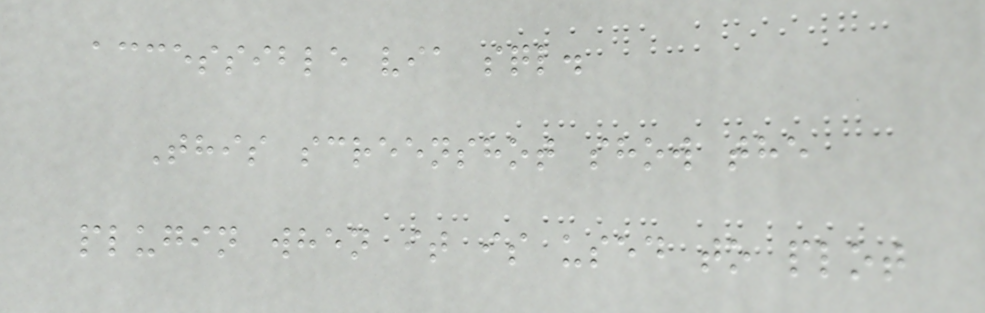accessible via sql.
This screenshot show the
plugin when it is used to plot
